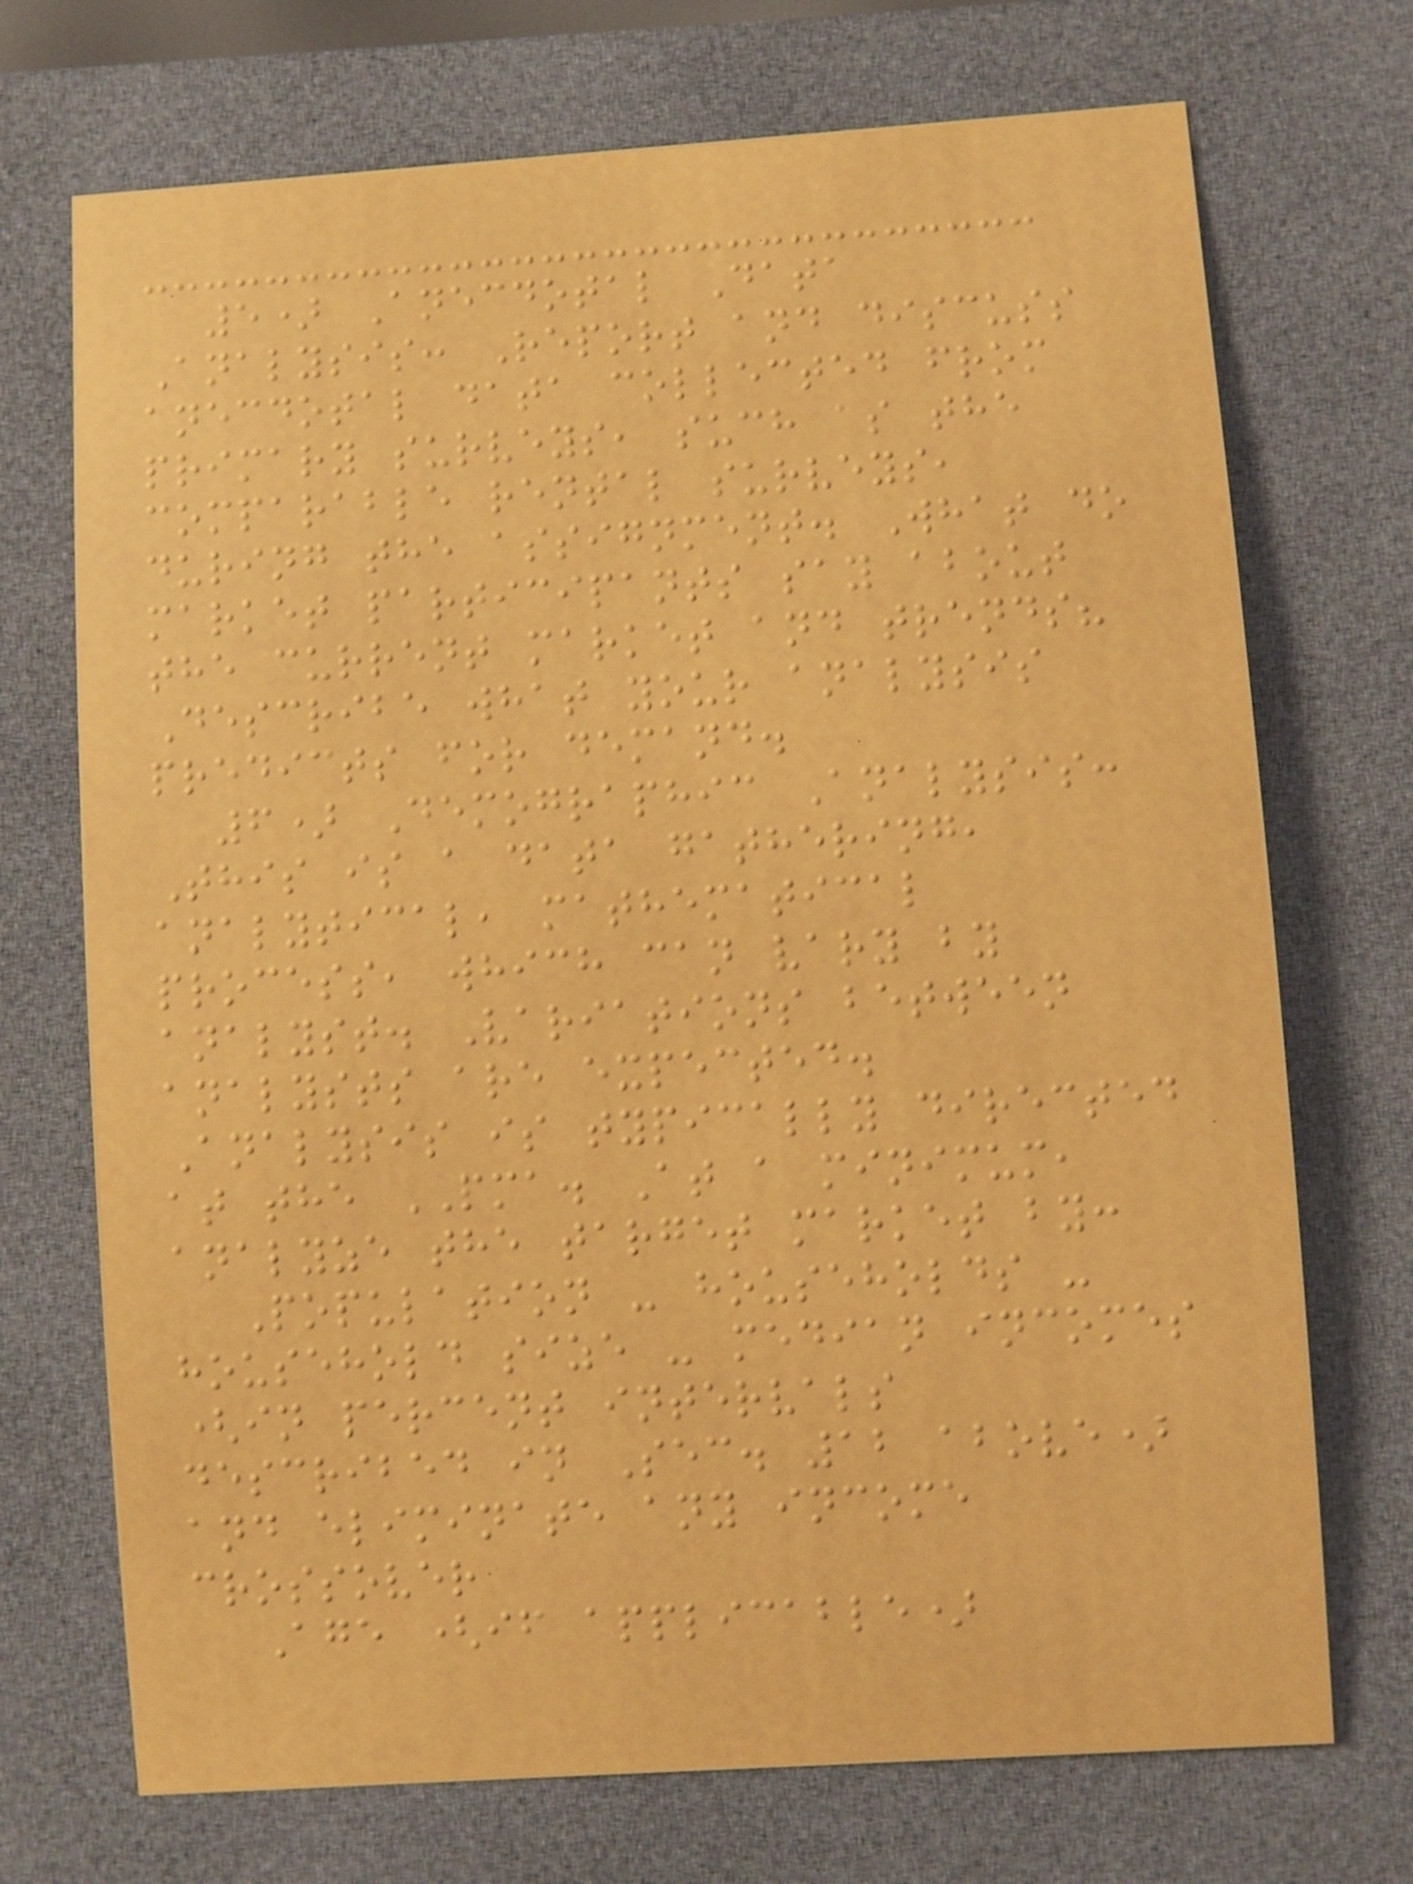5) Anecdotal Data
Analysis: Report and discuss
anecdotal data collected from
primary surveys, such as the
comparable rental surveys,
during the assignment. What do
market participants say about
the current market and trends?
Describe what your analysis
predicts for demand.
6) Demographic Analysis:
This is a data gathering,
analytical, mathematical
process, which can vary by
analyst. Variations between
analysts are expected.
Analysis is typically directed
at the PMA. At a minimum,
analyze the target market by:
Population - households -
household size - median incomes
(in percent intervals
described in Sec. 12 above)
and eliminate any income
crossover
Age (if applicable)
